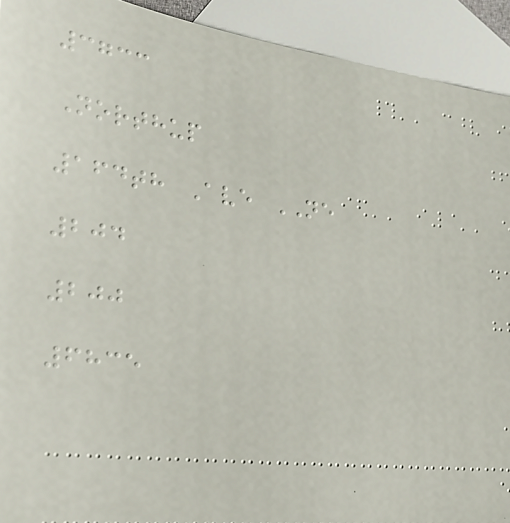3733
Northup
164th Ave NE
204
200
6835
